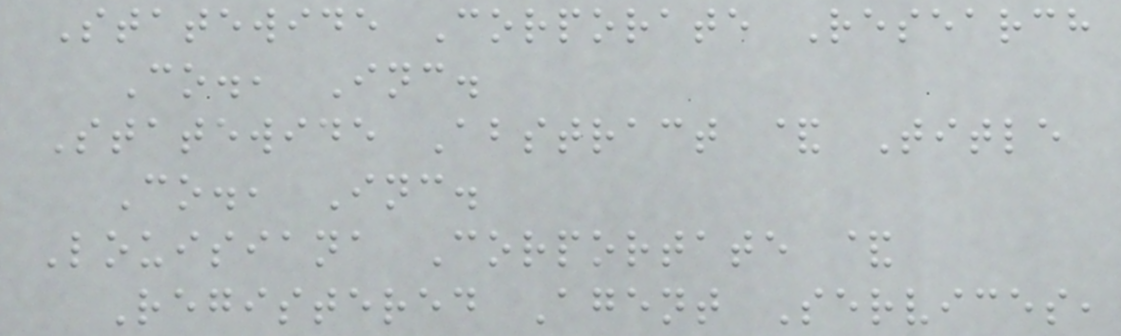Statewide Corporate Research
Co., Inc.
Statewide Abstract & Title
Co., Inc.
Louisiana Corportate &
Registered Agent Services,
